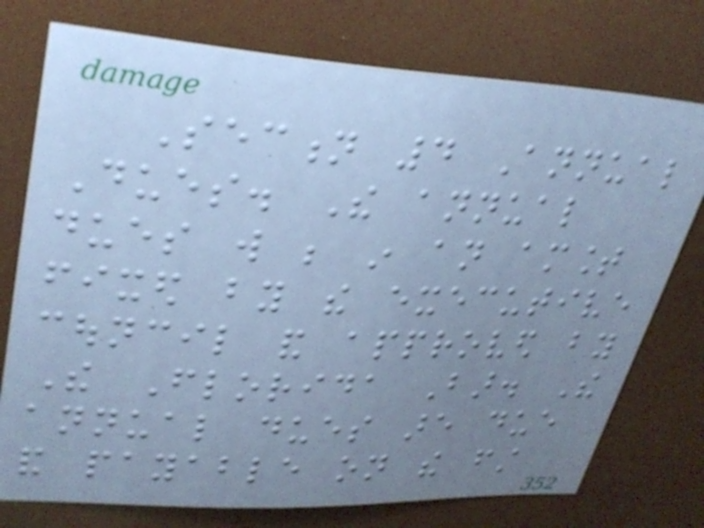Section 4 Annual
Dues. The annual
dues will be in an amount
fixed by the executive
council and approved by
The Florida Bar. The
annual dues are due
and payable on the first
